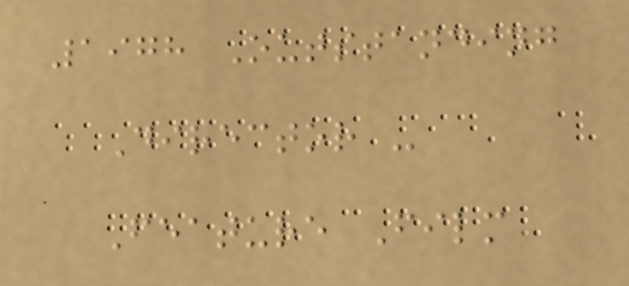1978 Outstanding
Director -
Feature Film
